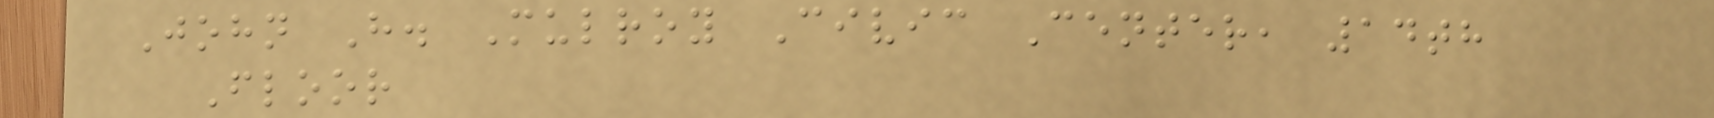John H. Mulroy Civic Center, 14th
Floor
